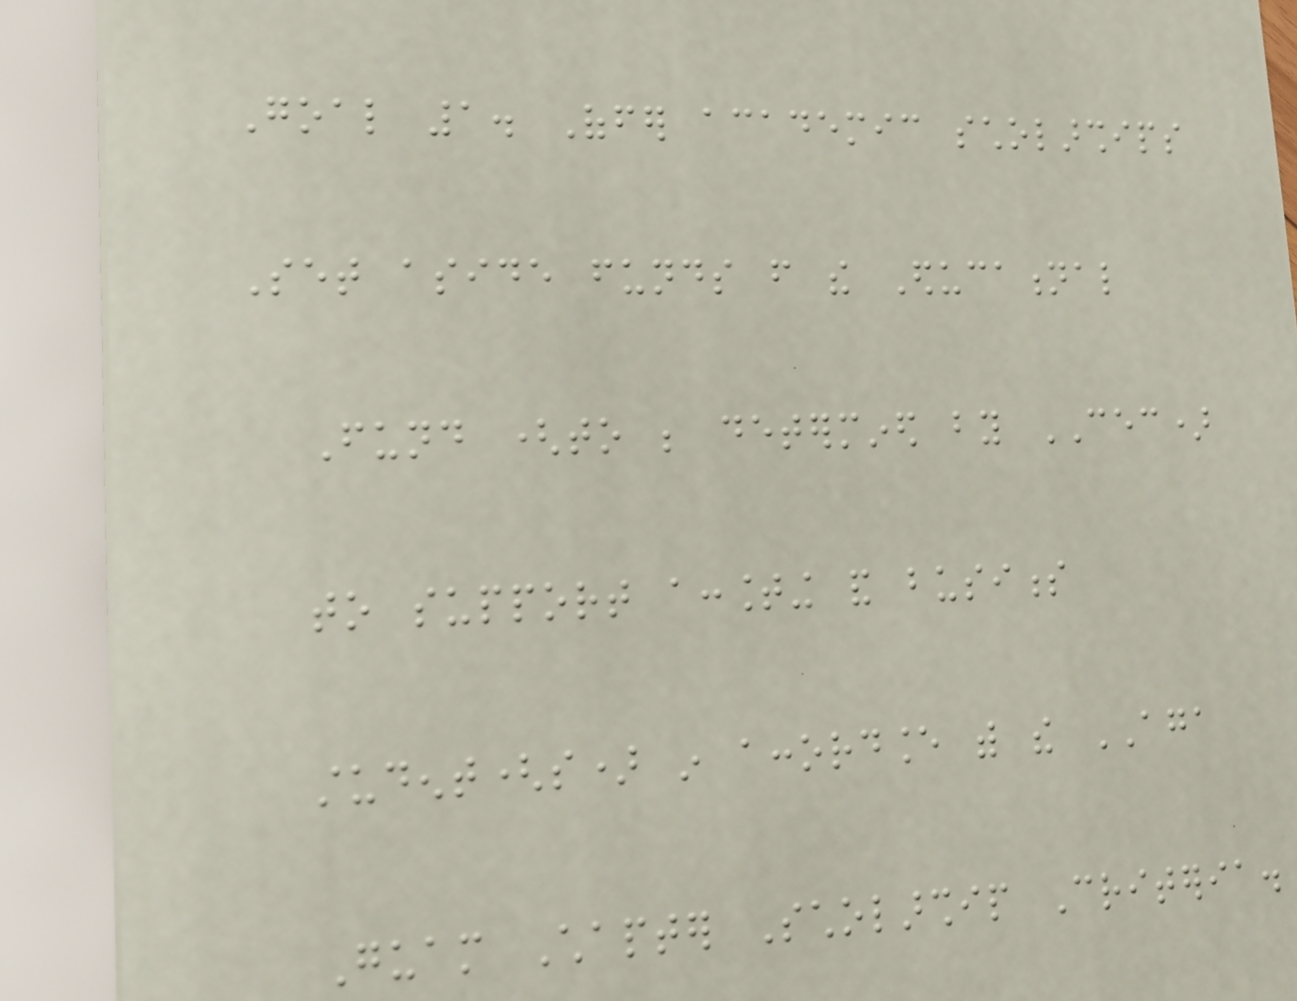Goal 1. Offer academic scholarships
Set aside funds from the Educational
Fund (to be determined by CEC)
to support accounting and business
student(s) in accordance with the AGA
Guam Chapter Scholarship Criteria.
